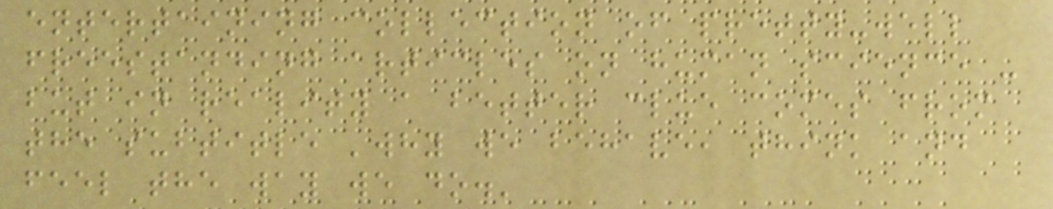entertaining collection of pretty-well
freestanding articles on human science -
but in reality a better clue comes from
the subtitle 'why we behave, think and
feel the way we do.'
